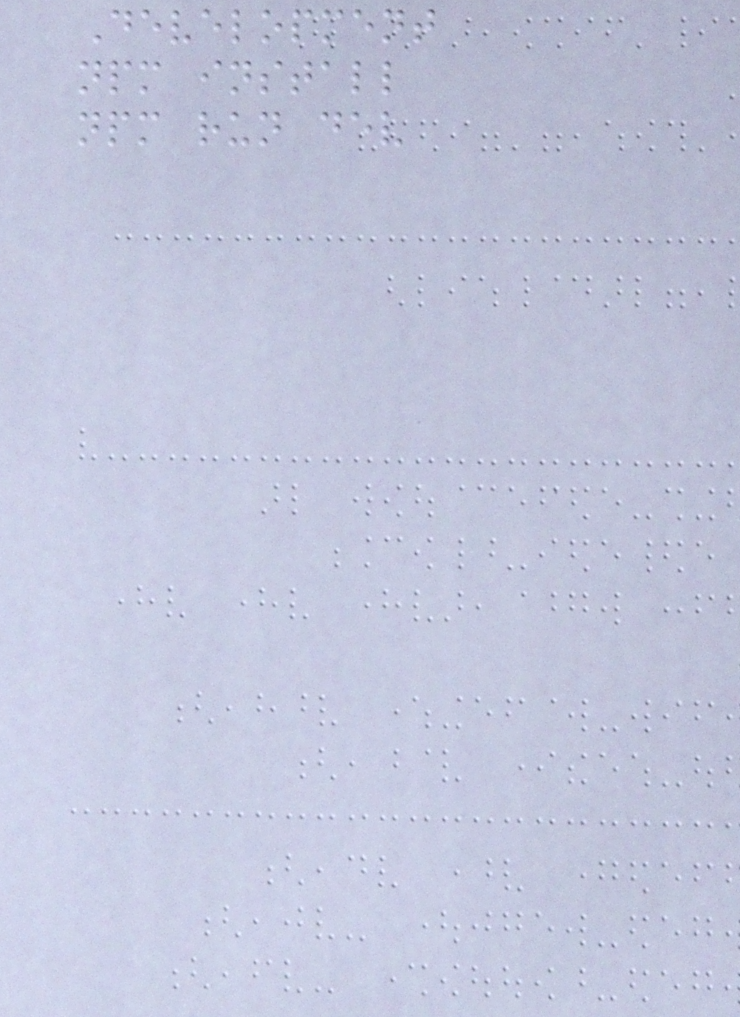Development
npm install
npm run dev
